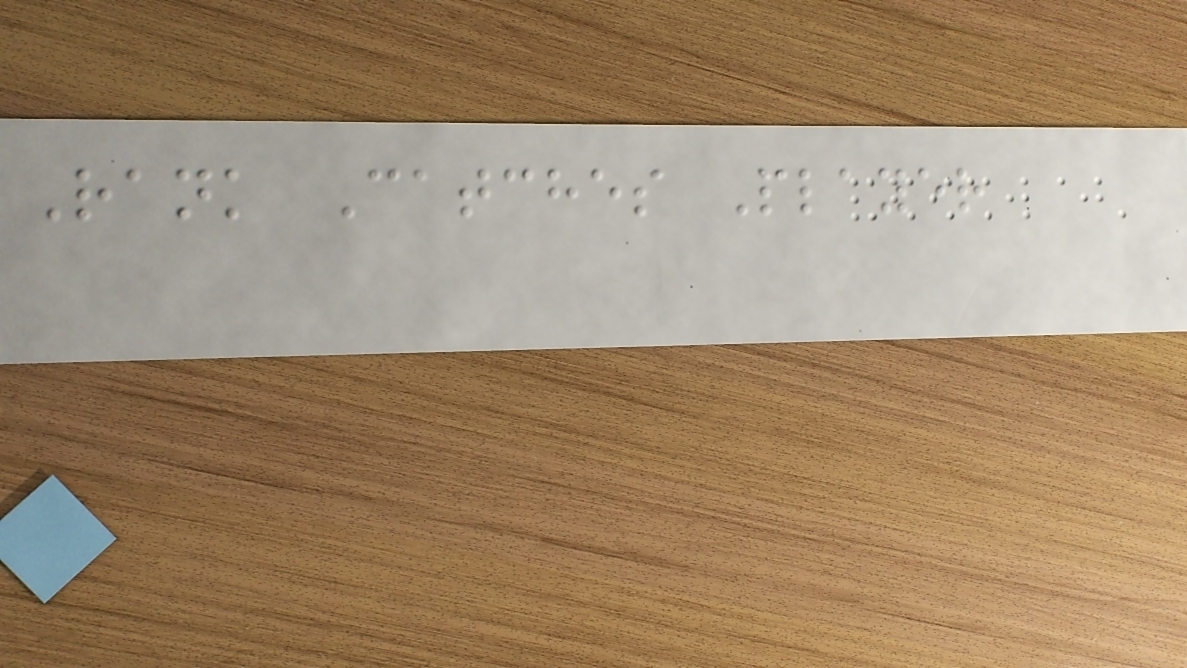Rank Catches Player
